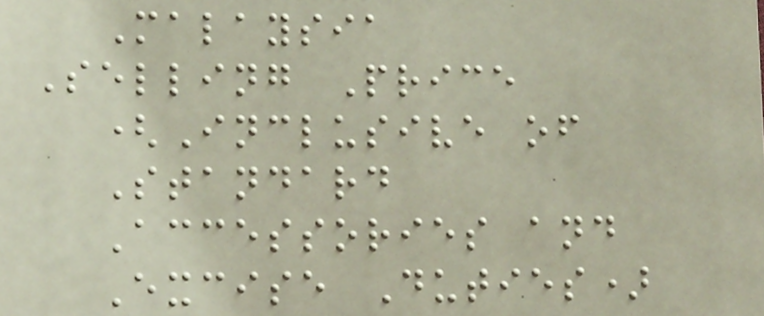Malaysia
Selling Price
(Inclusive of
Standard
Accessories and
Excise Duties)
